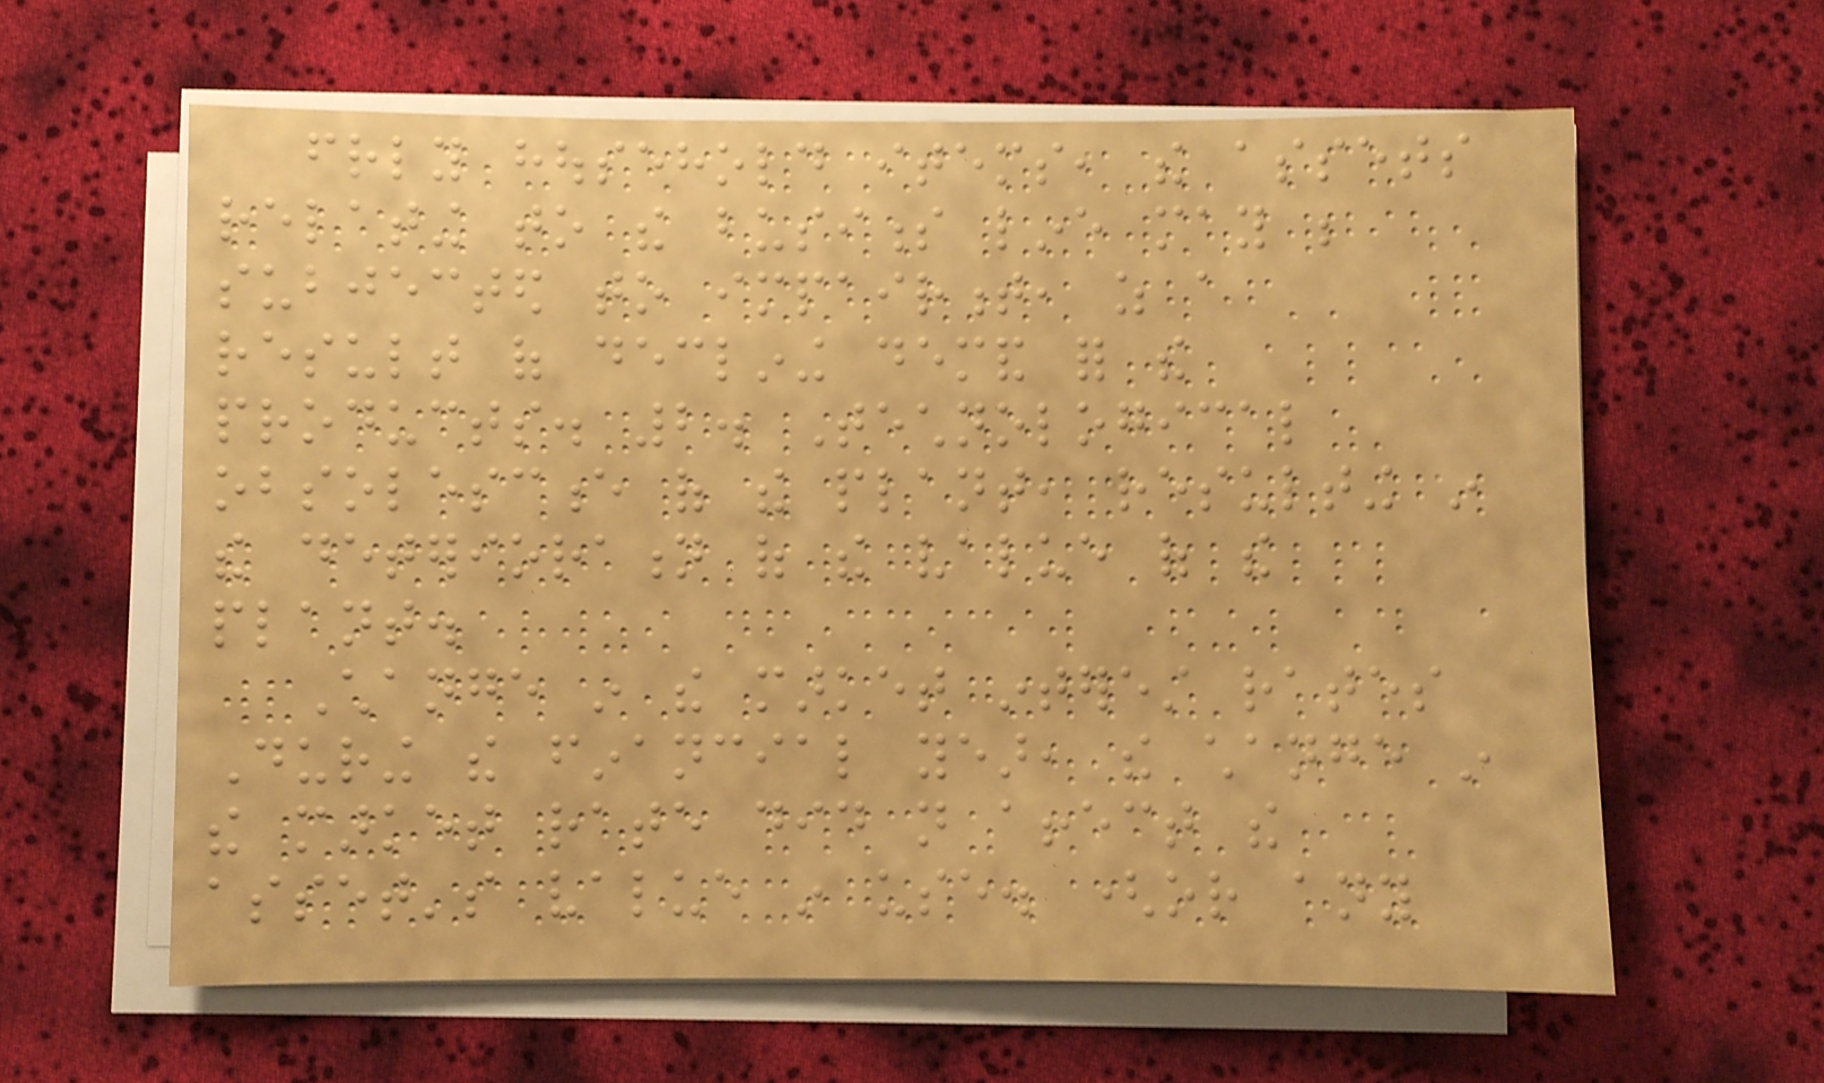friendly household items, the assets
relating to the business line may be
subjected to impairment, as a
result of declining demand for the
products. 2. Technological
obsolescence of the plant, resulting in
the deterioration of the value of the
plant.
Change in the market interest rates
During the financial year, the change in
the market rate did not affect the
asset's value in use. (or any
